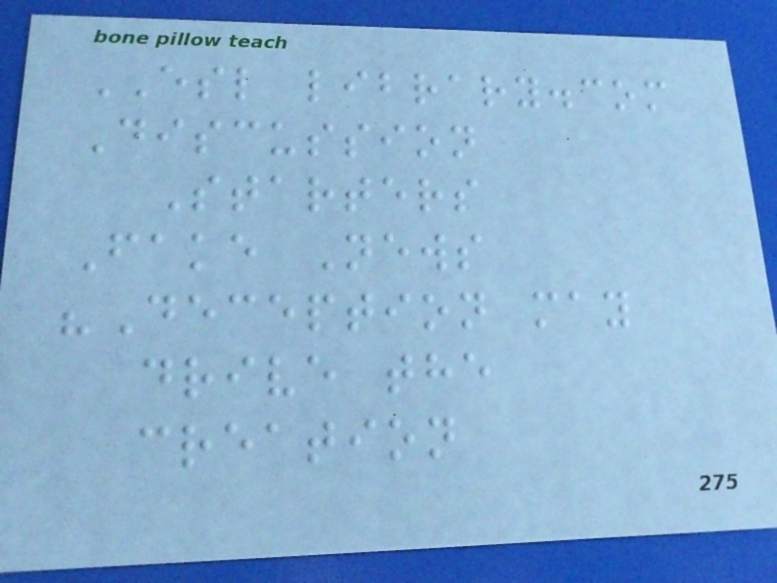ESL library.com
Discussion
Starters
Fake News
"Deception may
drive the
creation
